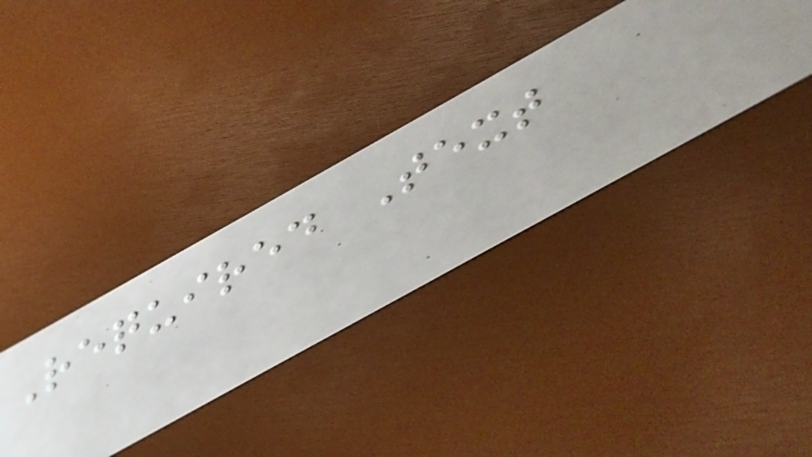Required Text
